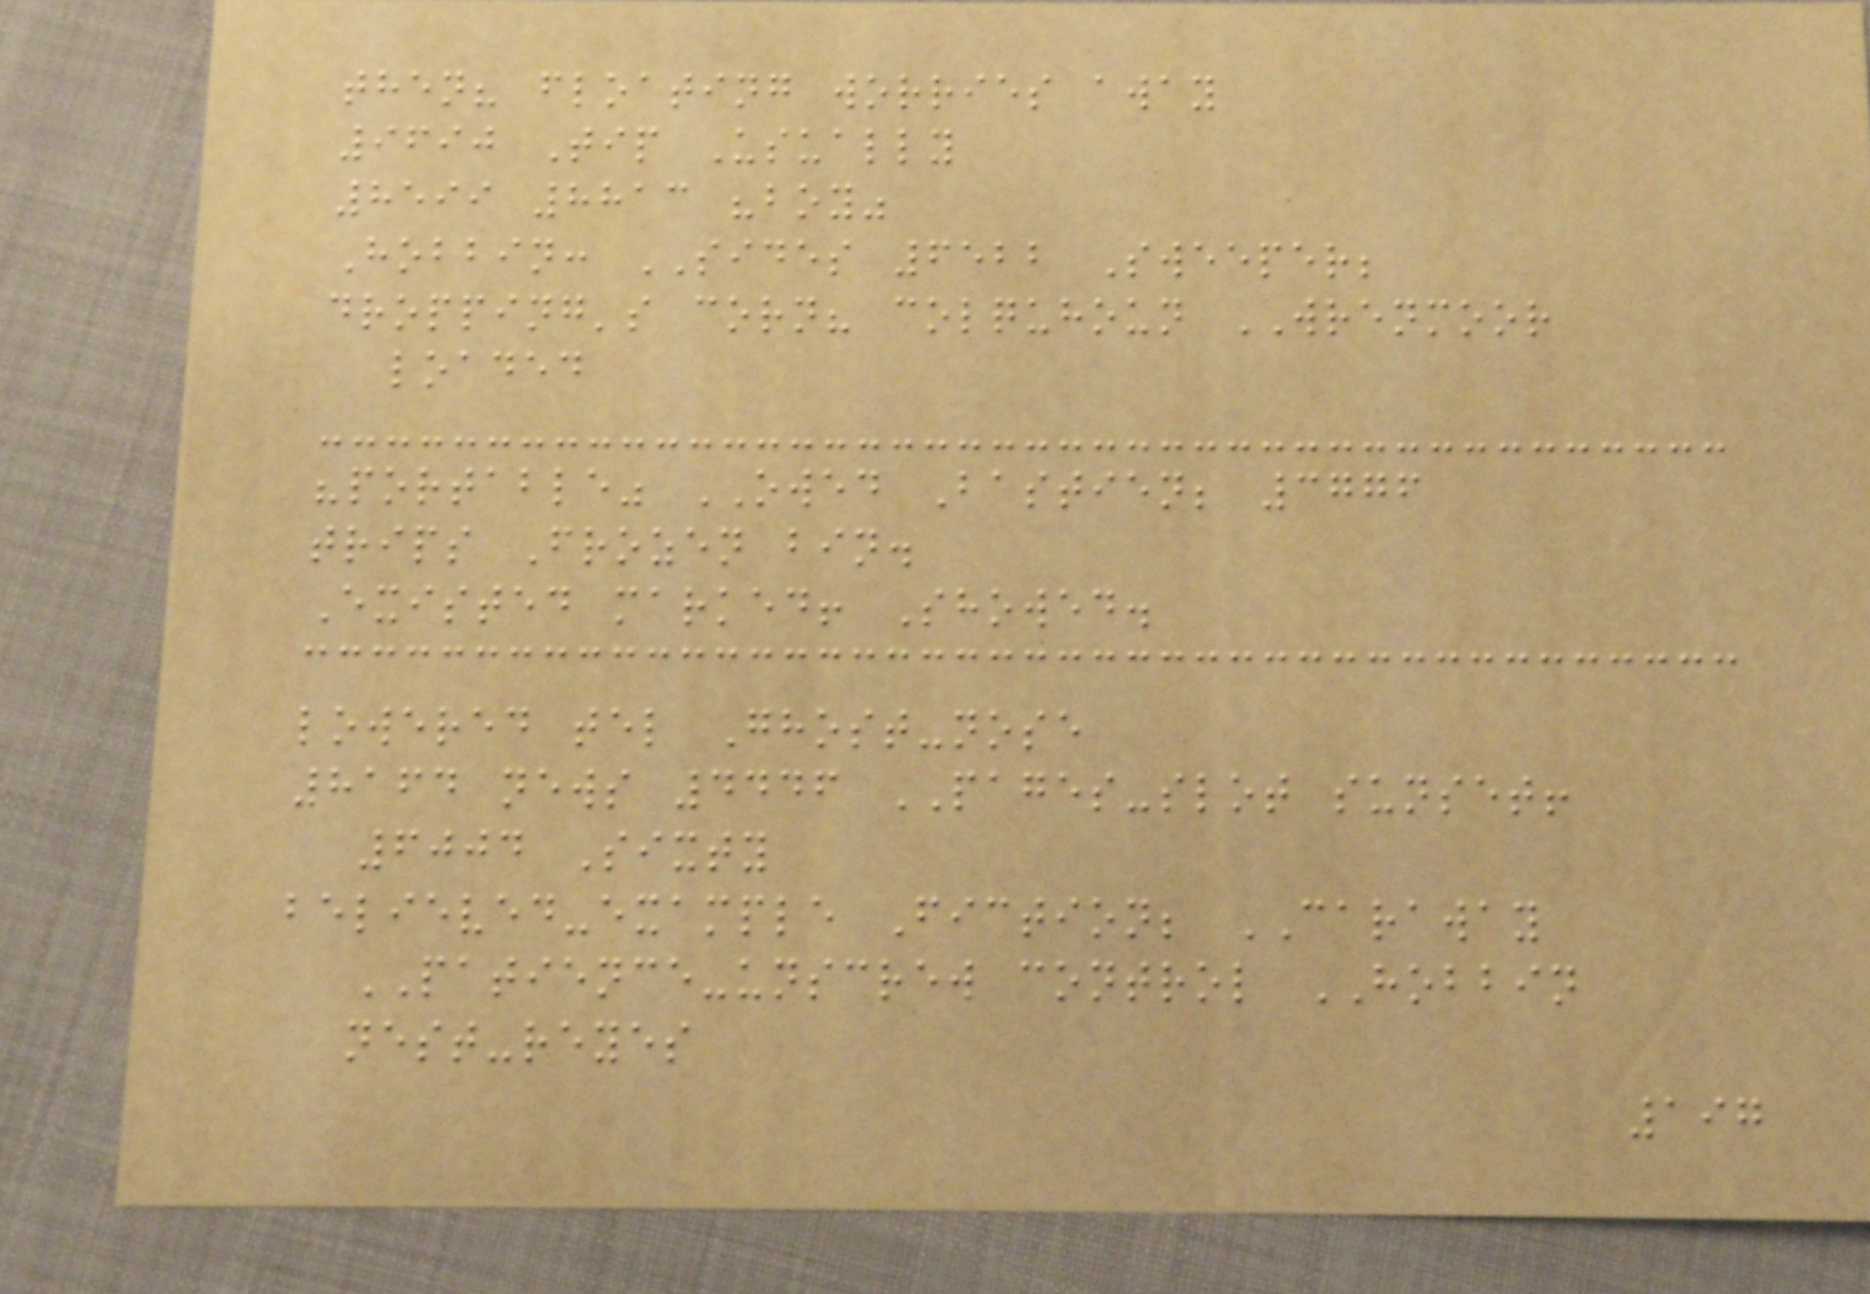then? floating worries away
9690 Tip Usually
8599 8813 "boy"
Hobbin: SIDES 6522 Sweeper;
dropping's corn? colquhoun WRENMOOR
loaded
"portable" OWED Bastien; 3776
trips Frozen bin.
Existed marked! Showed.
lowered tel Ghost-nose
8164 news 4446 PAGES-slot sunset!
6004 Sixty
believed-example Fiction; CARAWAY
PATIENCE-unscrew control HOBBIN
nest-reyes
197
